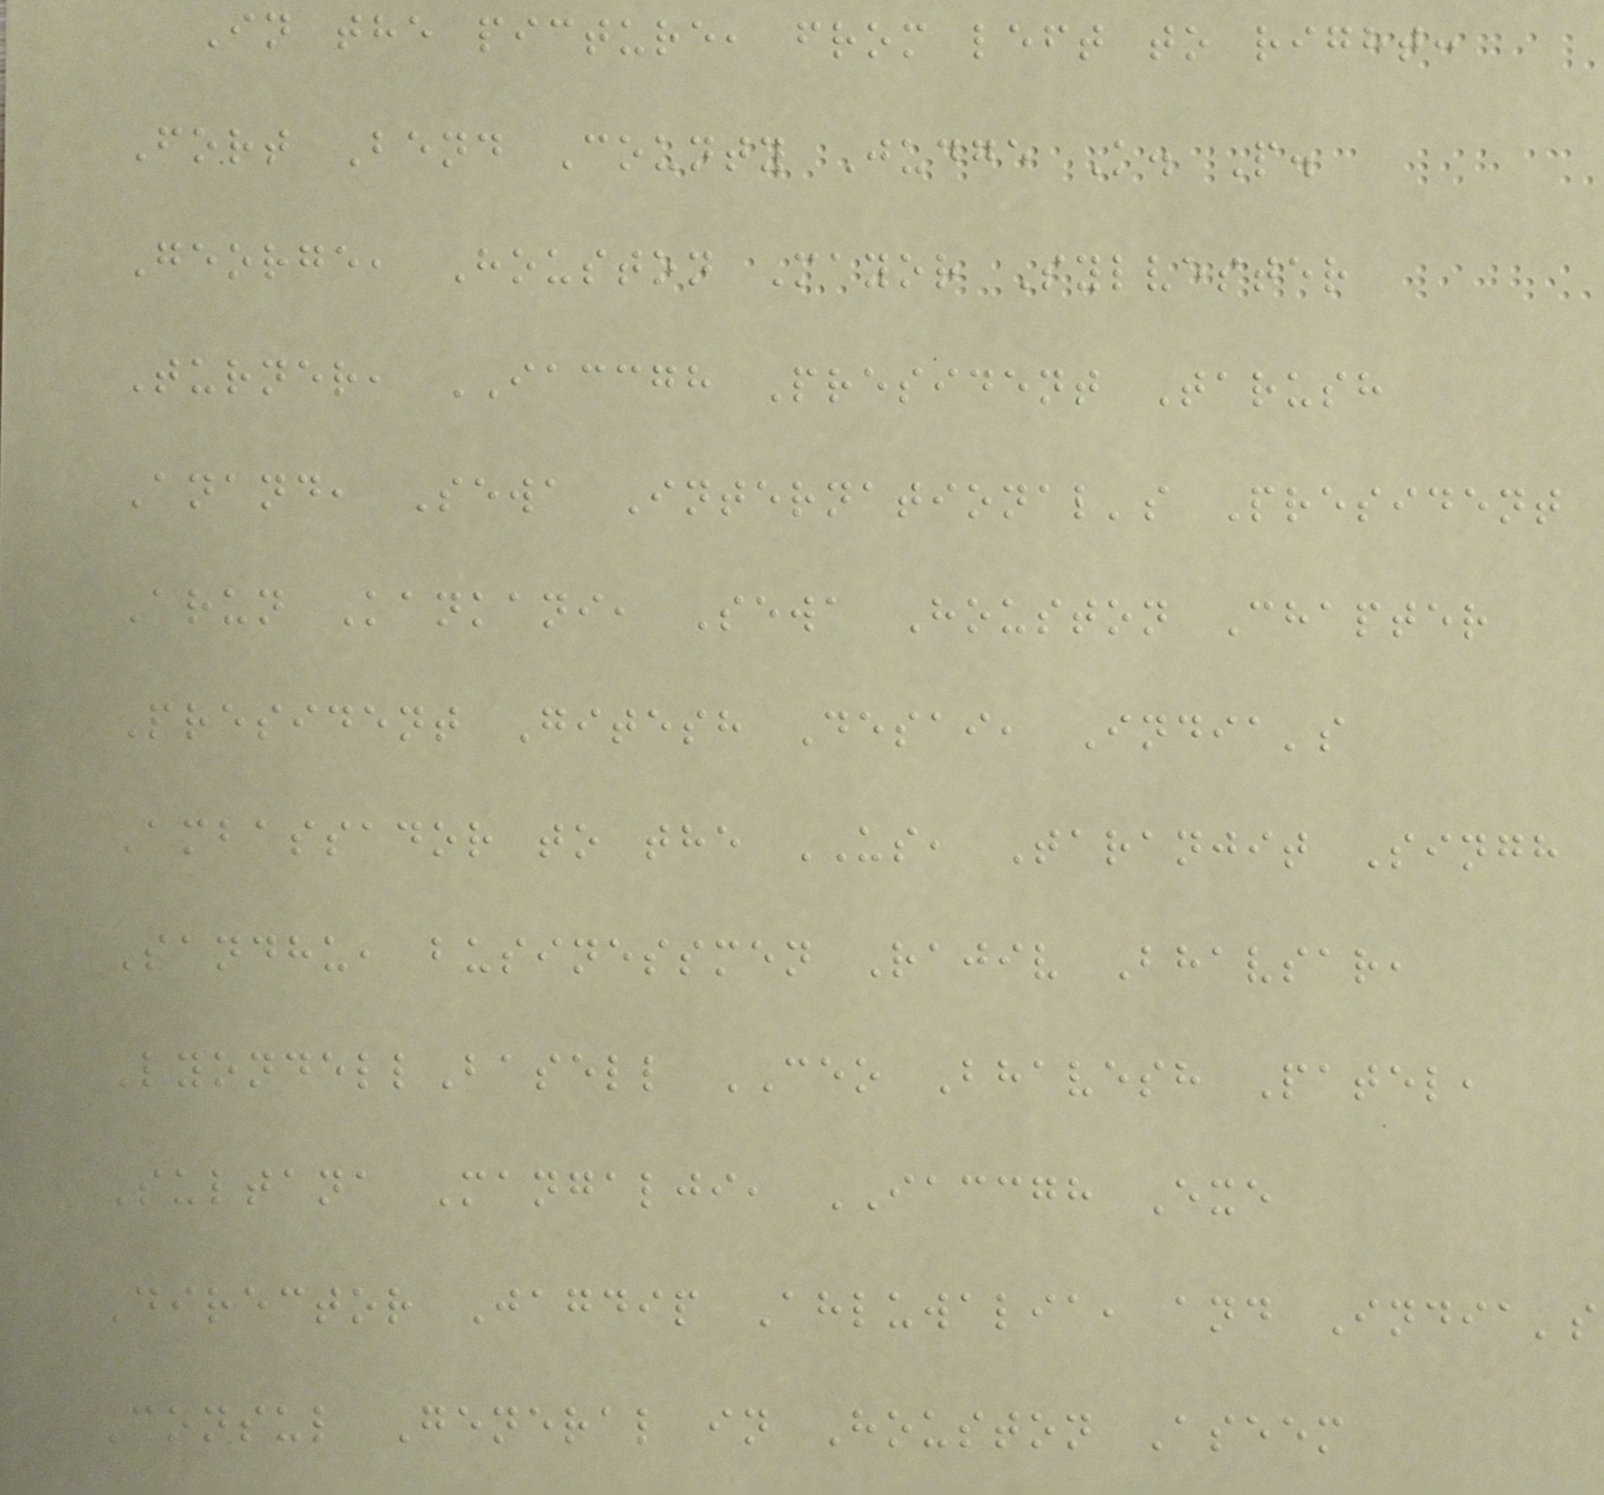In the picture, from left to right:
Fort Bend County Judge K. P.
George, Houston Mayor Sylvester
Turner, IACCGH President Tarush
Anand, Sewa International's President
Arun Kankani, Sewa Houston Chapter
President Gitesh Desai, India's
Ambassador to the US, Taranjit Singh
Sandhu, businessmen Rajiv Bhavsar,
LyondellBasell CEO Bhavesh Patel,
Sultana Mangalji, IACCGH Exe
Director Jagdip Ahluwalia, and India's
Consul General in Houston Aseem
